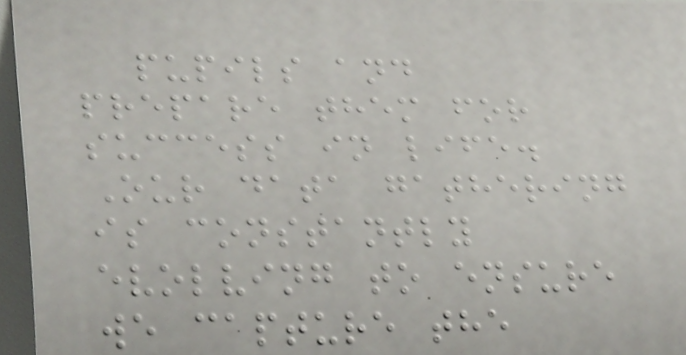pupils and
prepare them for
success in life.
Our data gathering
is constantly
evolving to ensure
we capture the
